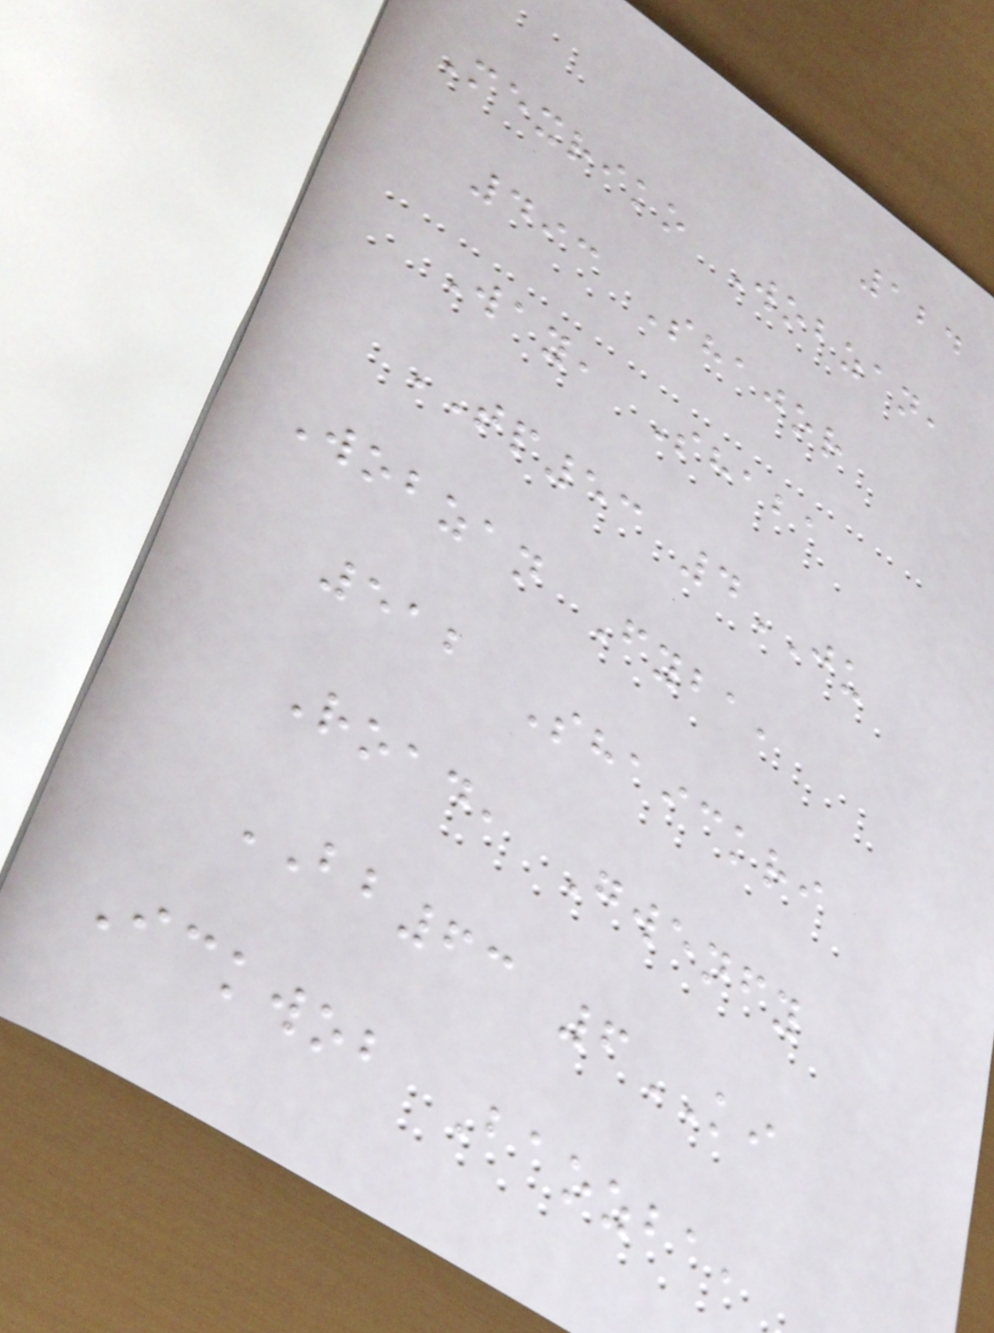124
Mexriko Wobzan,
493 Shajor
Way, Shaba
TP53 4JU
Wobzan Fyba,
512 Shaickri
Road, Gwenfy
BB63 6KI
Ickwob Baozba,
